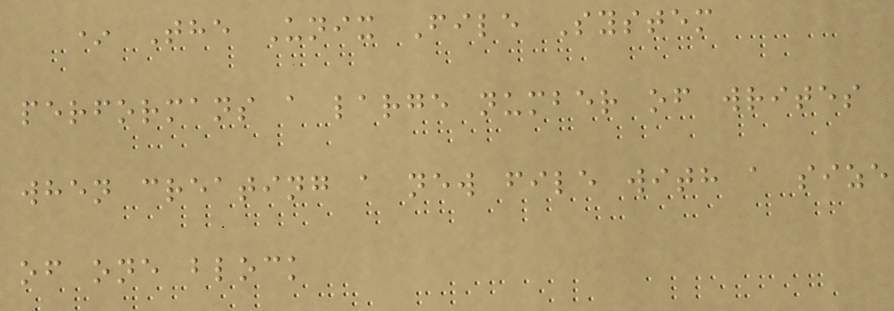* The Unix File System
performans a large number of writes
when creating a new file with a size
of one block
